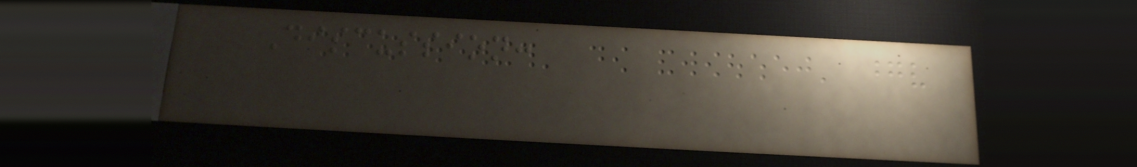Discussion:
